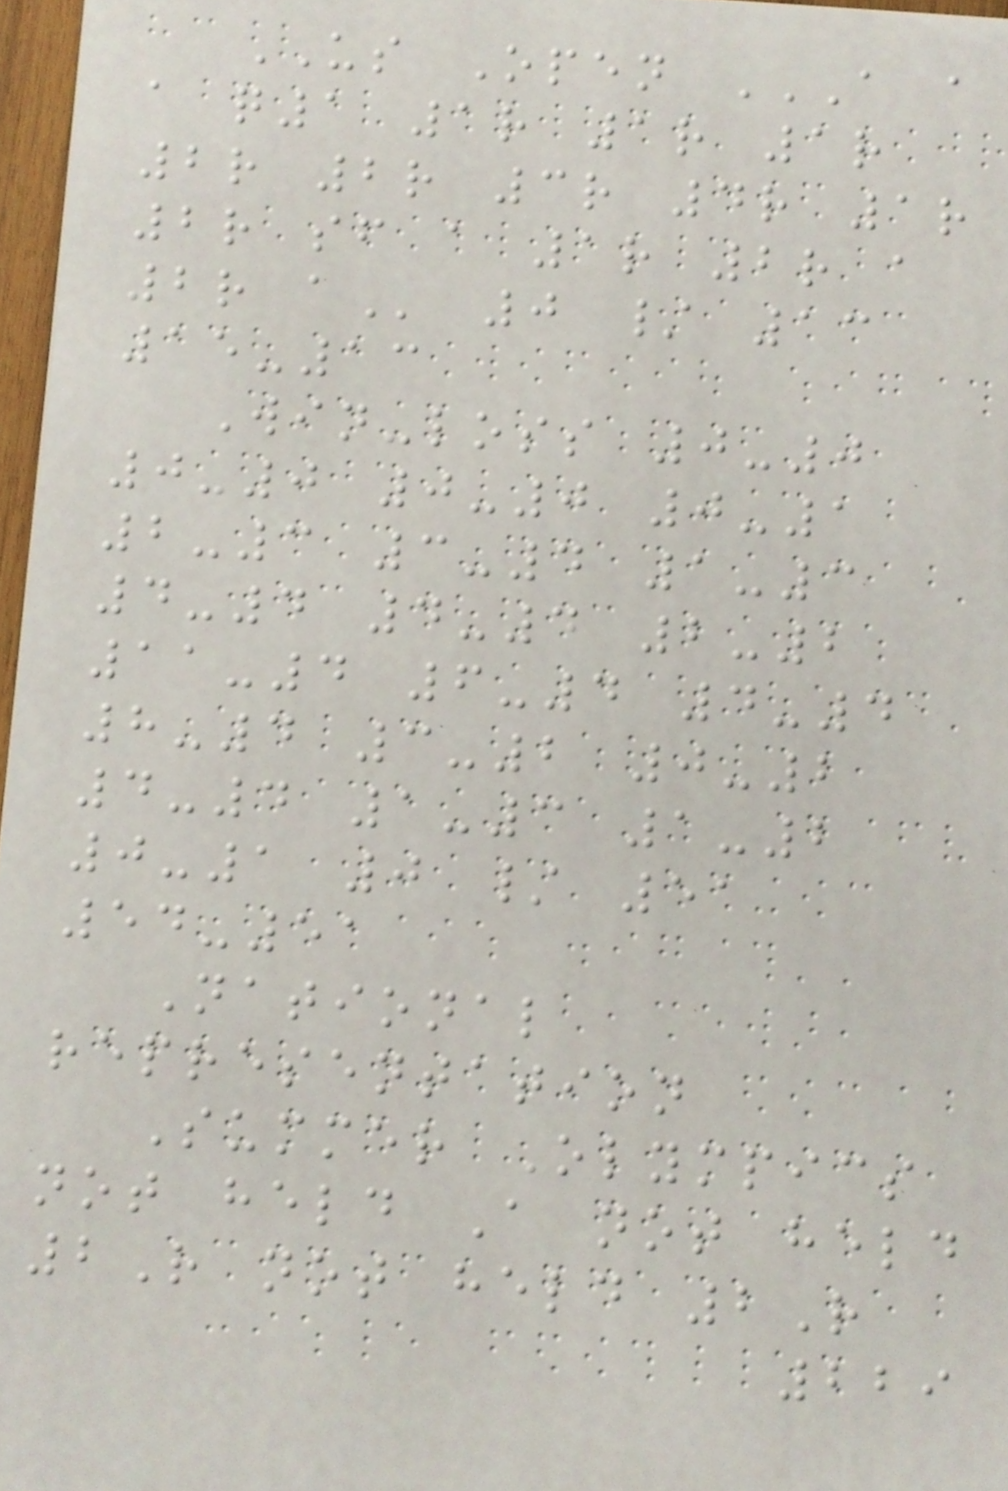US Open A A
A Q1 1R 1R 1R
2R 2R 3R 4R 1R
2R SF A 1R 2R A
2R A 0 / 13
15-13
Win-loss 0-0
0-0 0-0 0-1
2-3 3-4 1-3
4-4 4-4 2-2
11-4 6-4 4-4
8-4 3-2 0-2
4-4 1-3 1-2
0-1 0 / 51
54-51
National
representation
Summer Olympics
not held A not held
2R not held 2R
229
